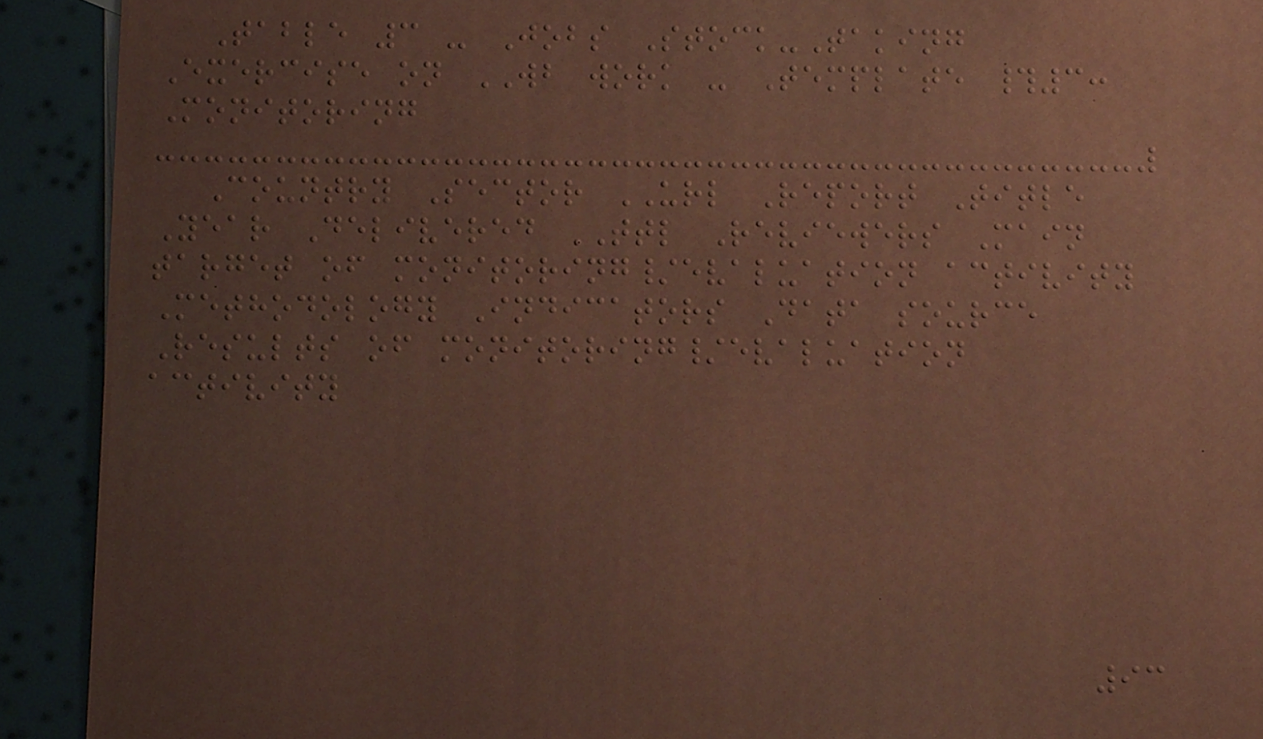Table 3 - Jobs Stock-Taking
Exercise on WB work - Template #3:
Monitoring
Country Sector URL Report Title
Year Delivered TTL Reviewers Main
target of monitoring/evaluation activity
Methodology Indicators Data source
Results of monitoring/evaluation
activity
93
